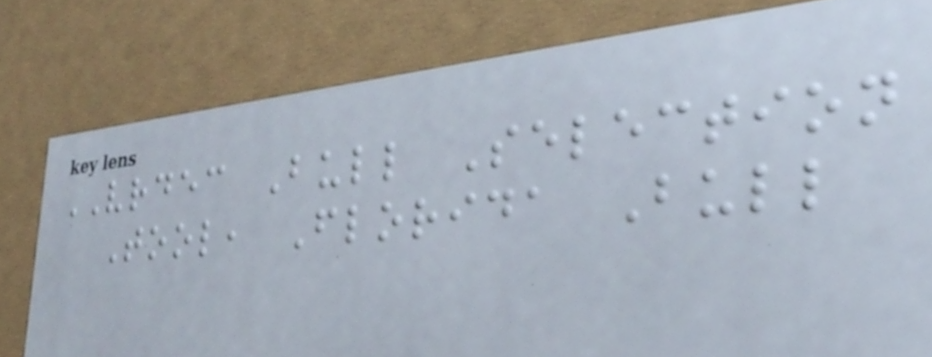VRDEC Bull Selection
Tool, Florida Bull
